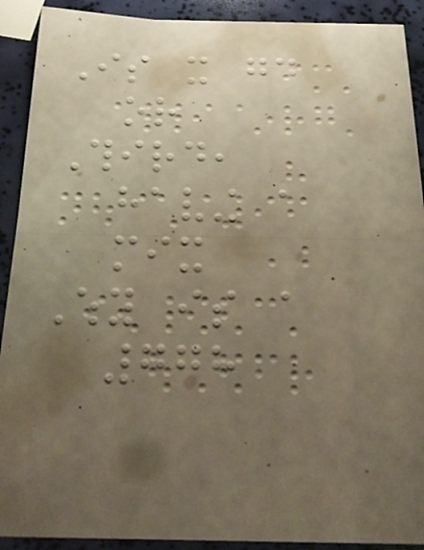Is it good
or
Third,
having a
mix
Why is a
778
